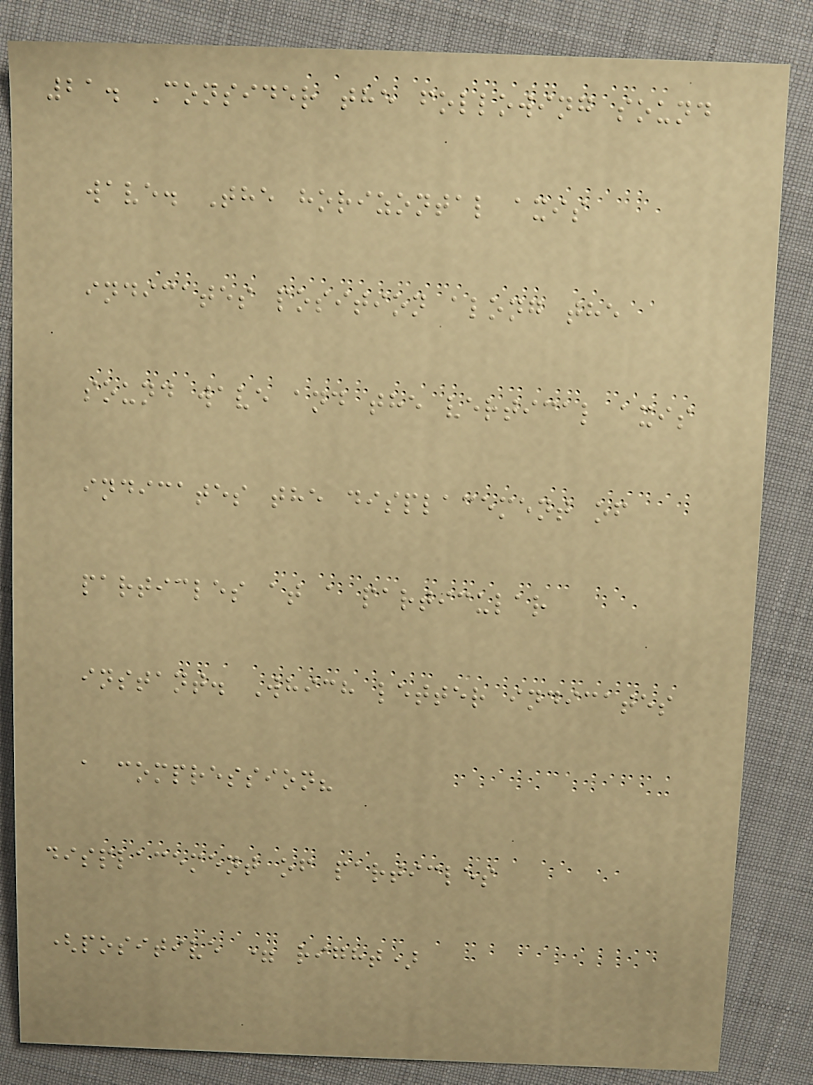21. Consider the following sound
wave. The horizontal axis
indicates position along the
sound wave and the vertical axis
indicates the displacement of
particles at a particular
instant. Which letter indicates
a compression?
displacement of particles
(positive = right)
